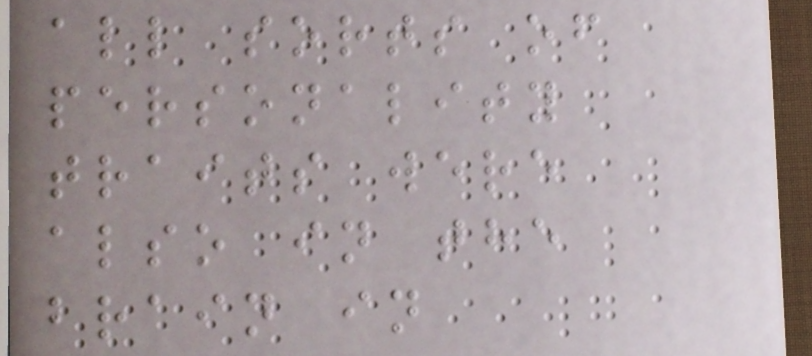all sorts of
personality
traits were
also in the
brain in
